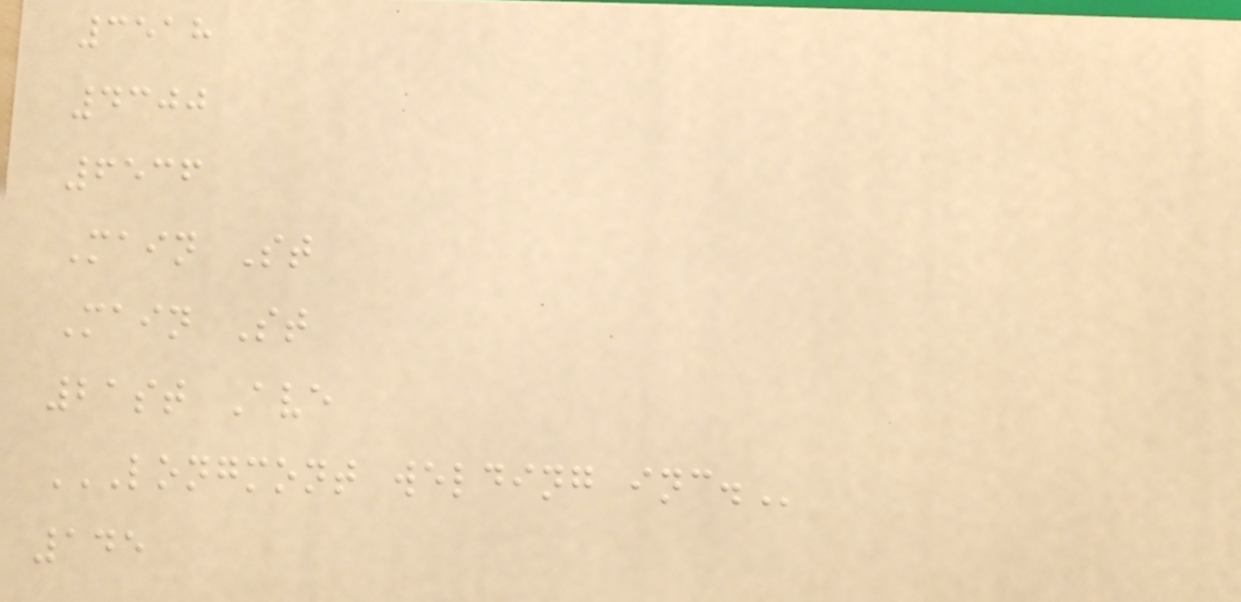3518
4300
6536
Main St
Main St
21st Ave
LONGMONT WELDING INC.
145
